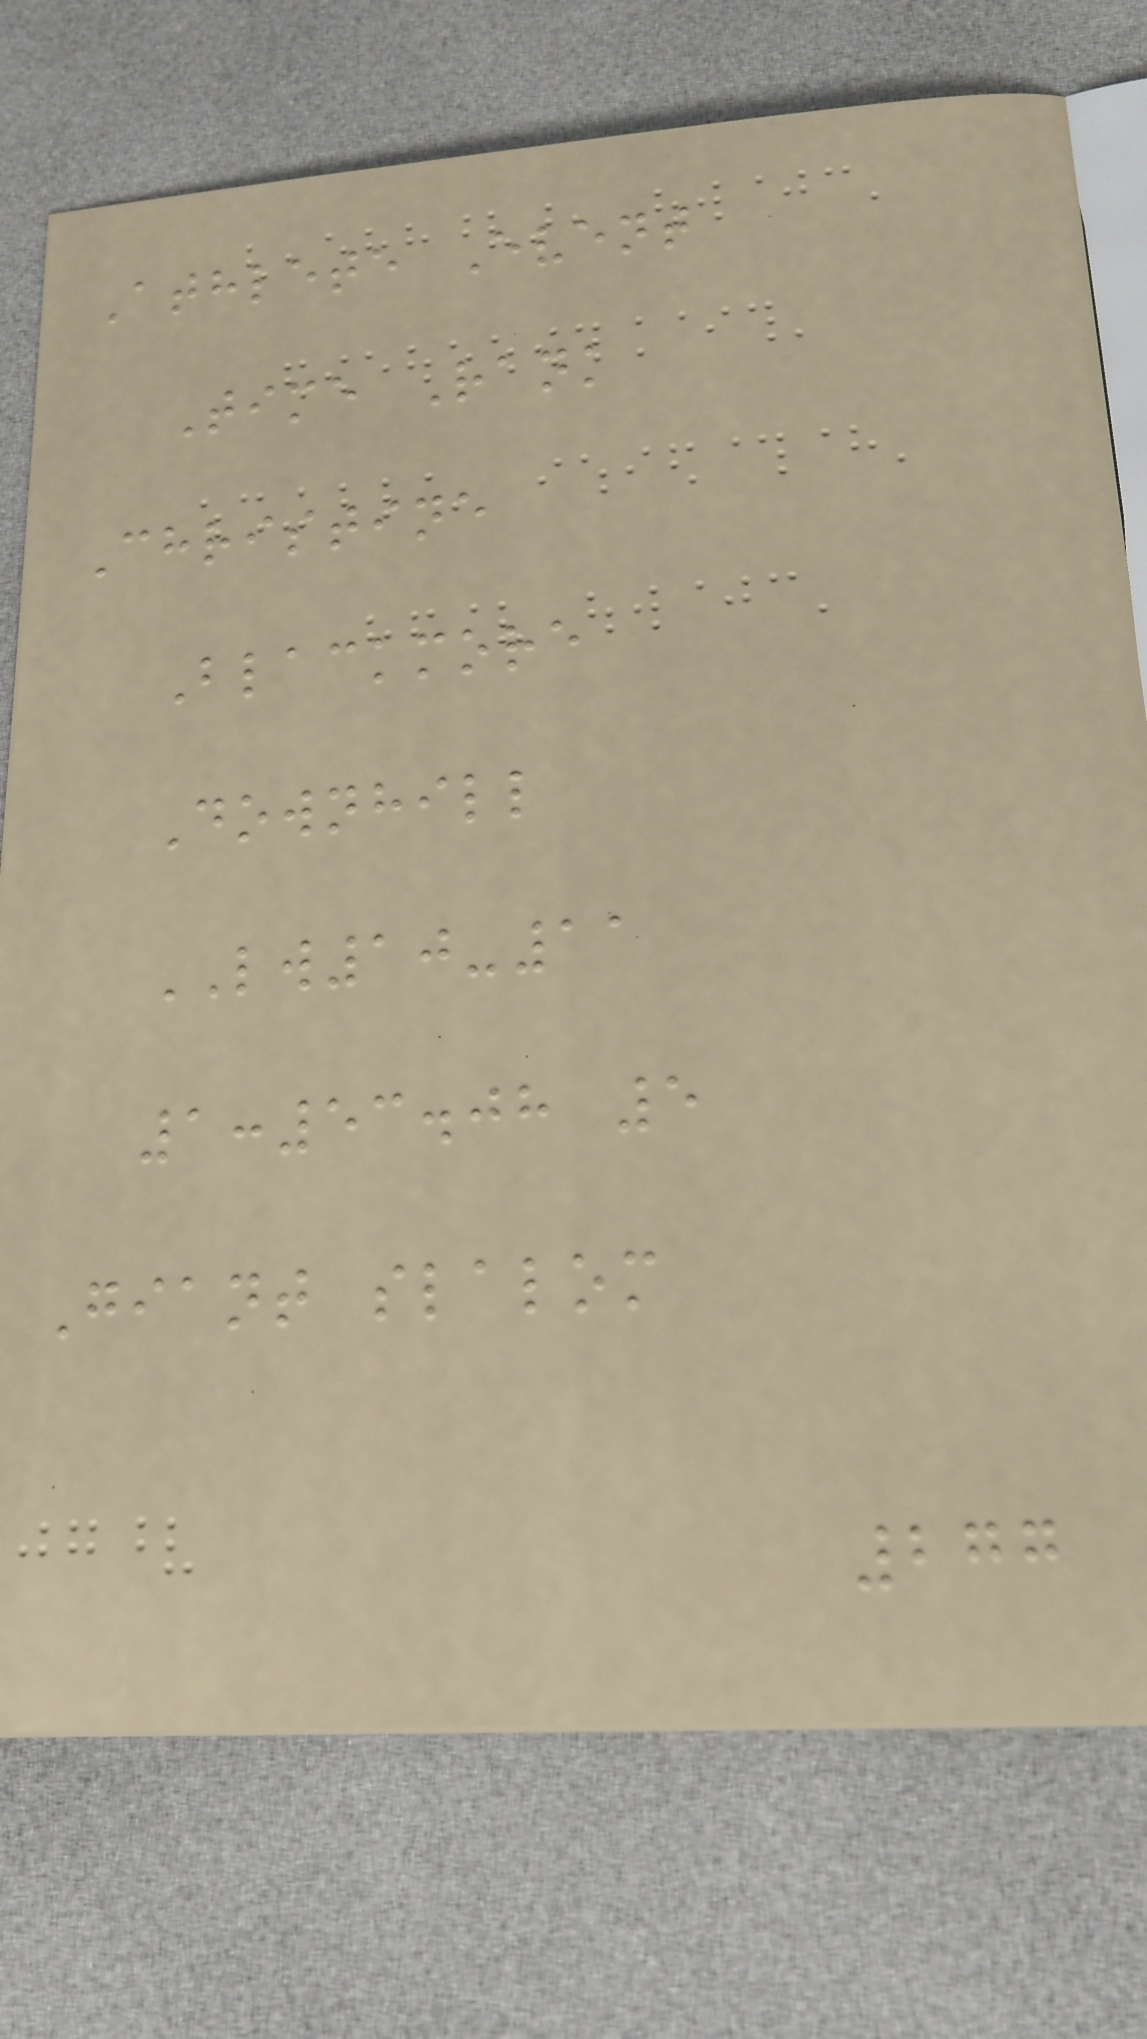Athlete Event
Time Rank
Christine
Blackmore
Downhill
LW10-11
1:53.08 5
Giant slalom
277
